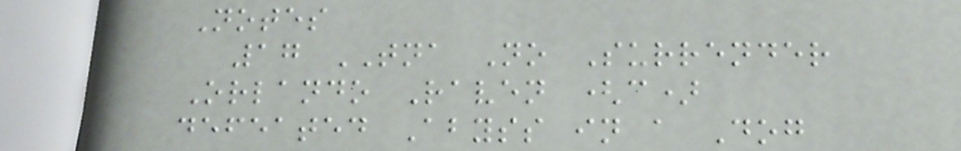Notes
17 TNA No Surrender
Orlando Raven (c)
defeated Abyss in a Dog
